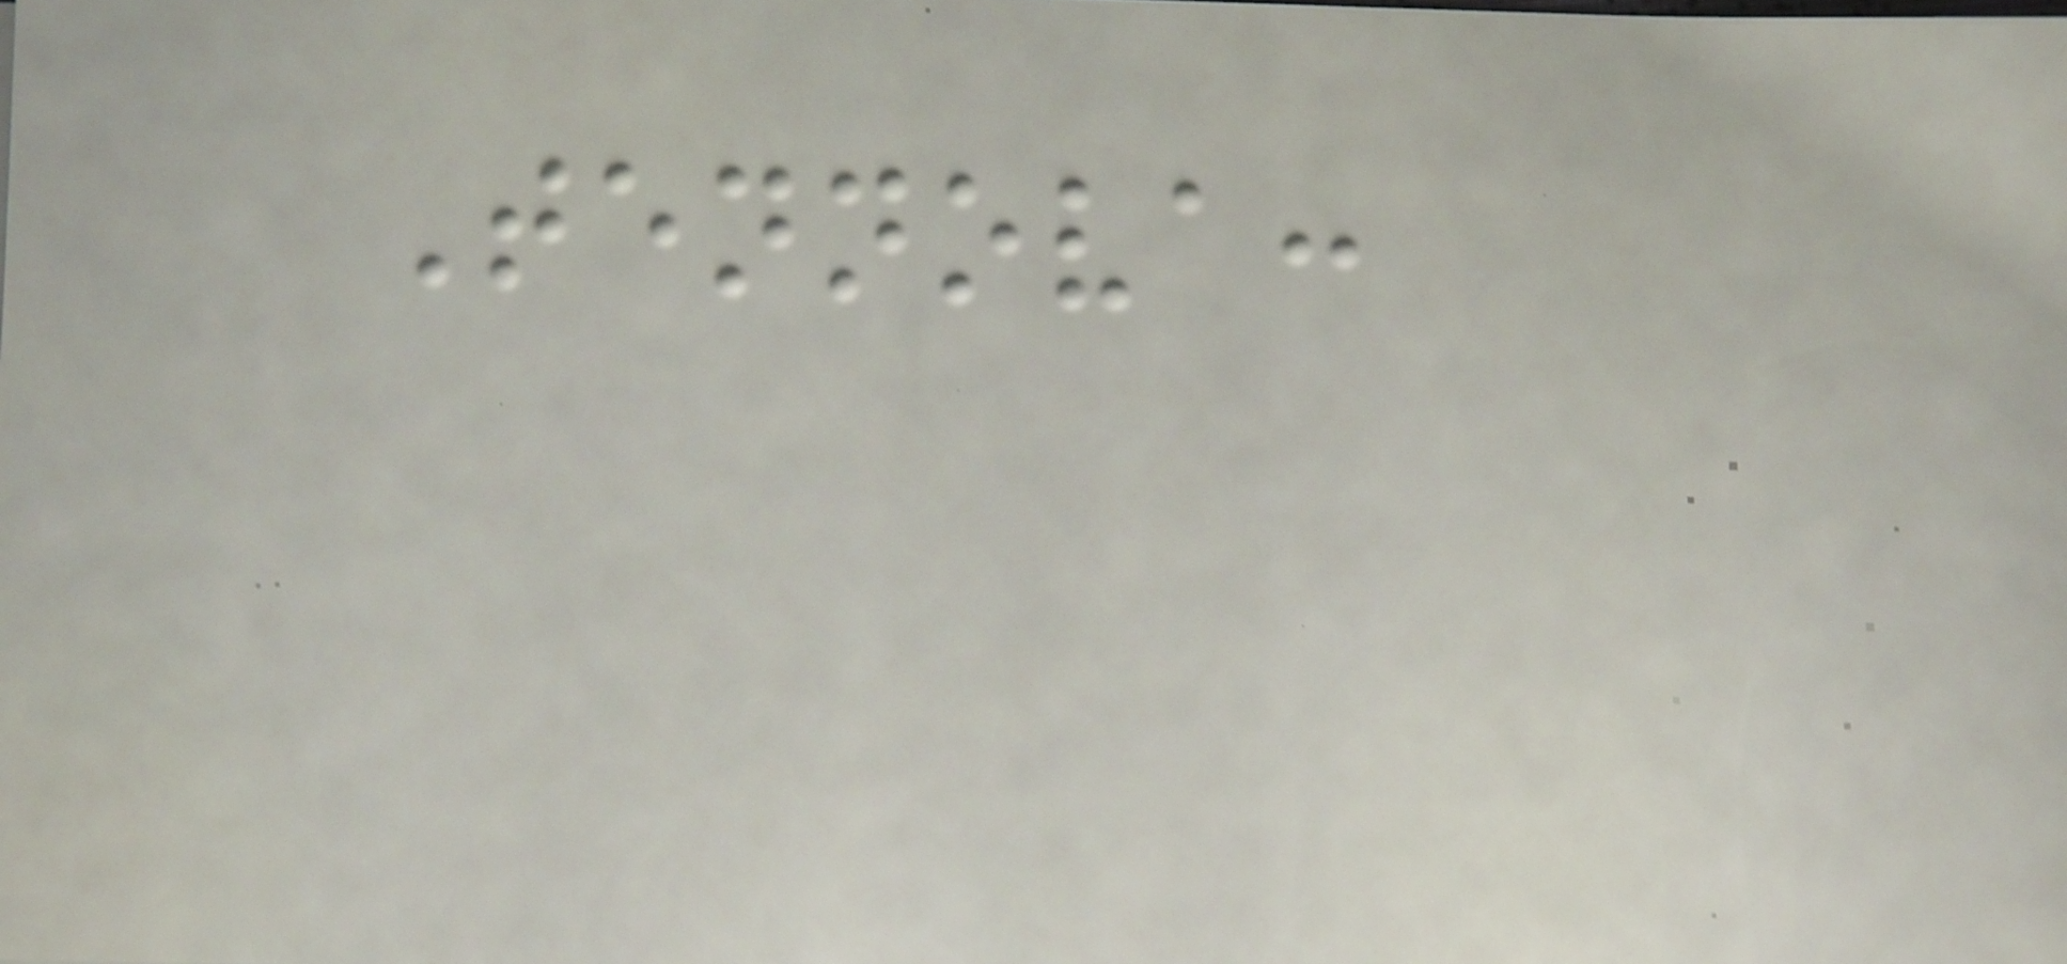Tennova:
